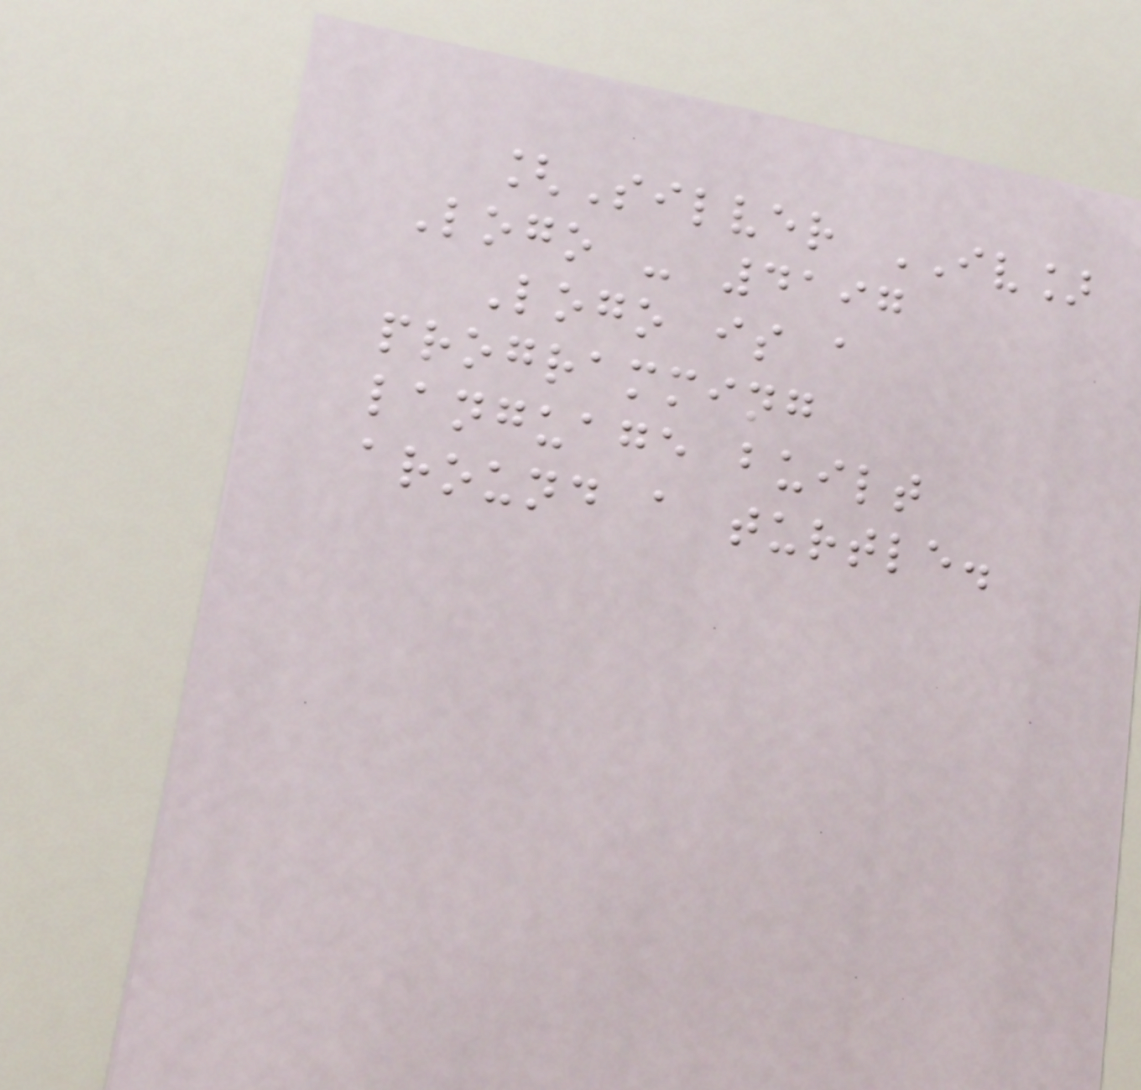[Silver IV]
Logo - 4197
Logo is a
programming
language built
around a turtle.
